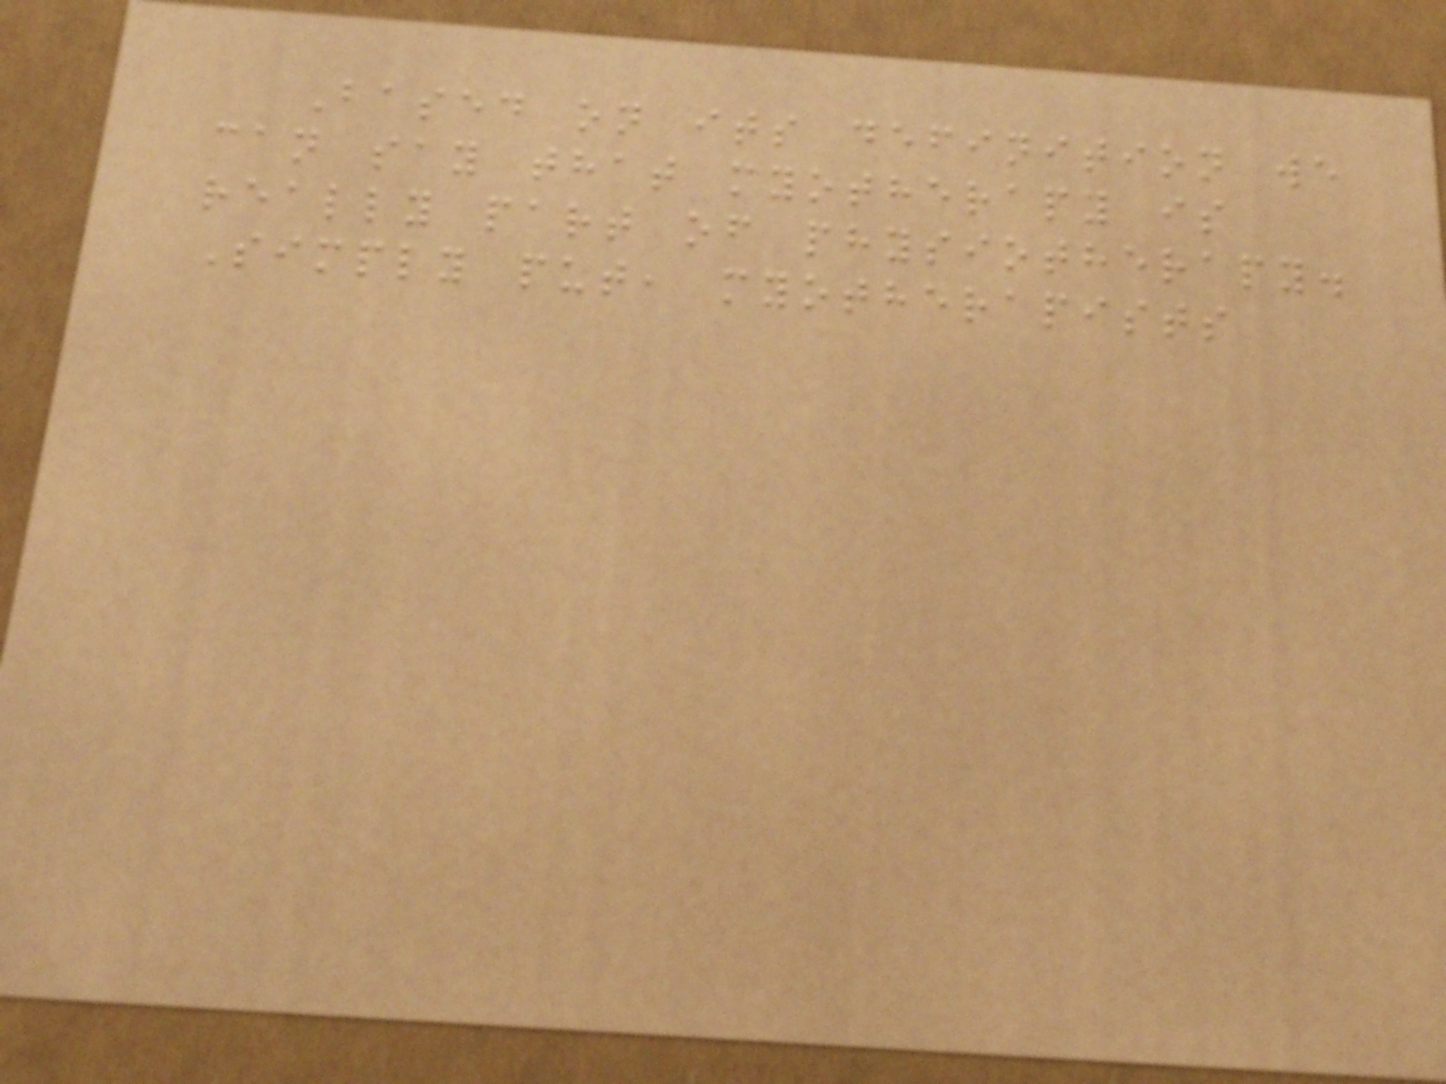Based on its definition we
can say that myotherapy is
really part of physiotherapy.
Simply put, myotherapists
